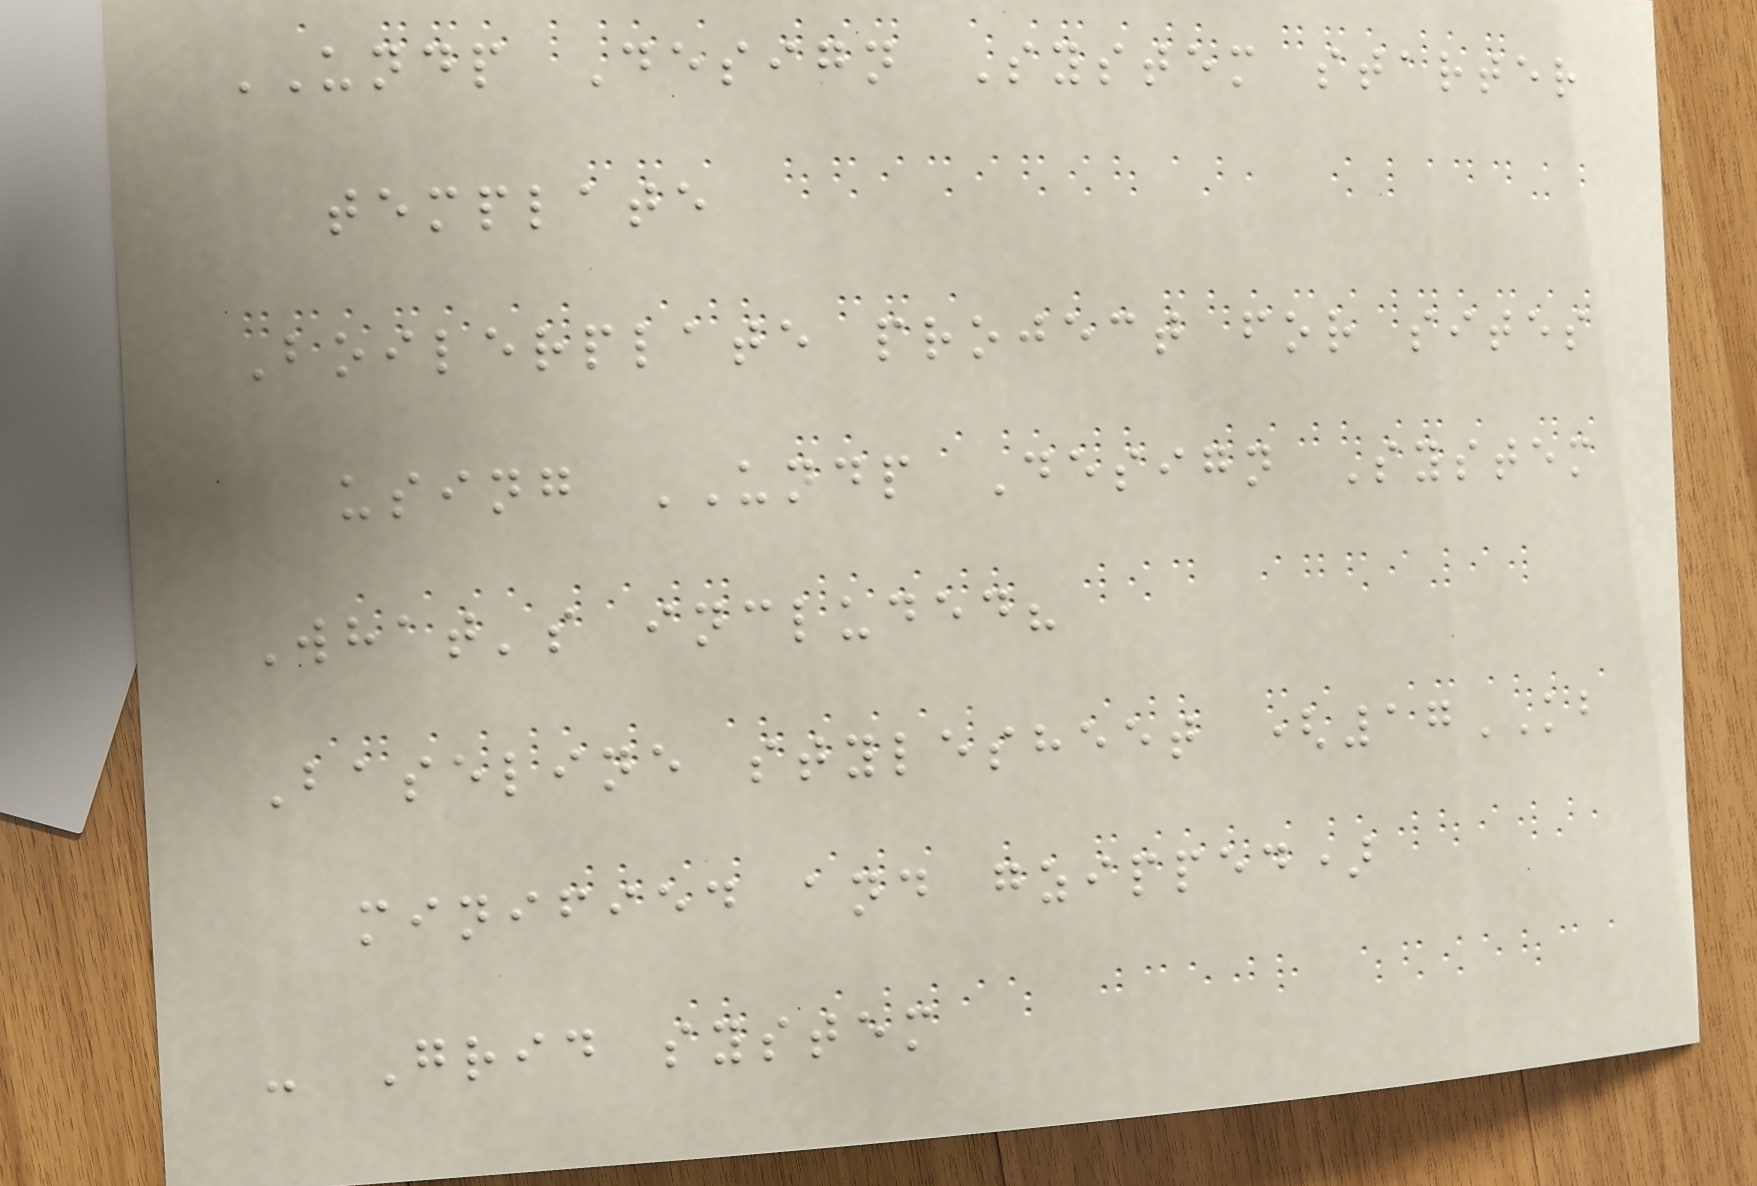UNDP Design System starter
template
Boilerplate project for sites
using UNDP Design System
What's included?
Baseline stylesheet (17KB
minified and gzipped)
- Grid system
